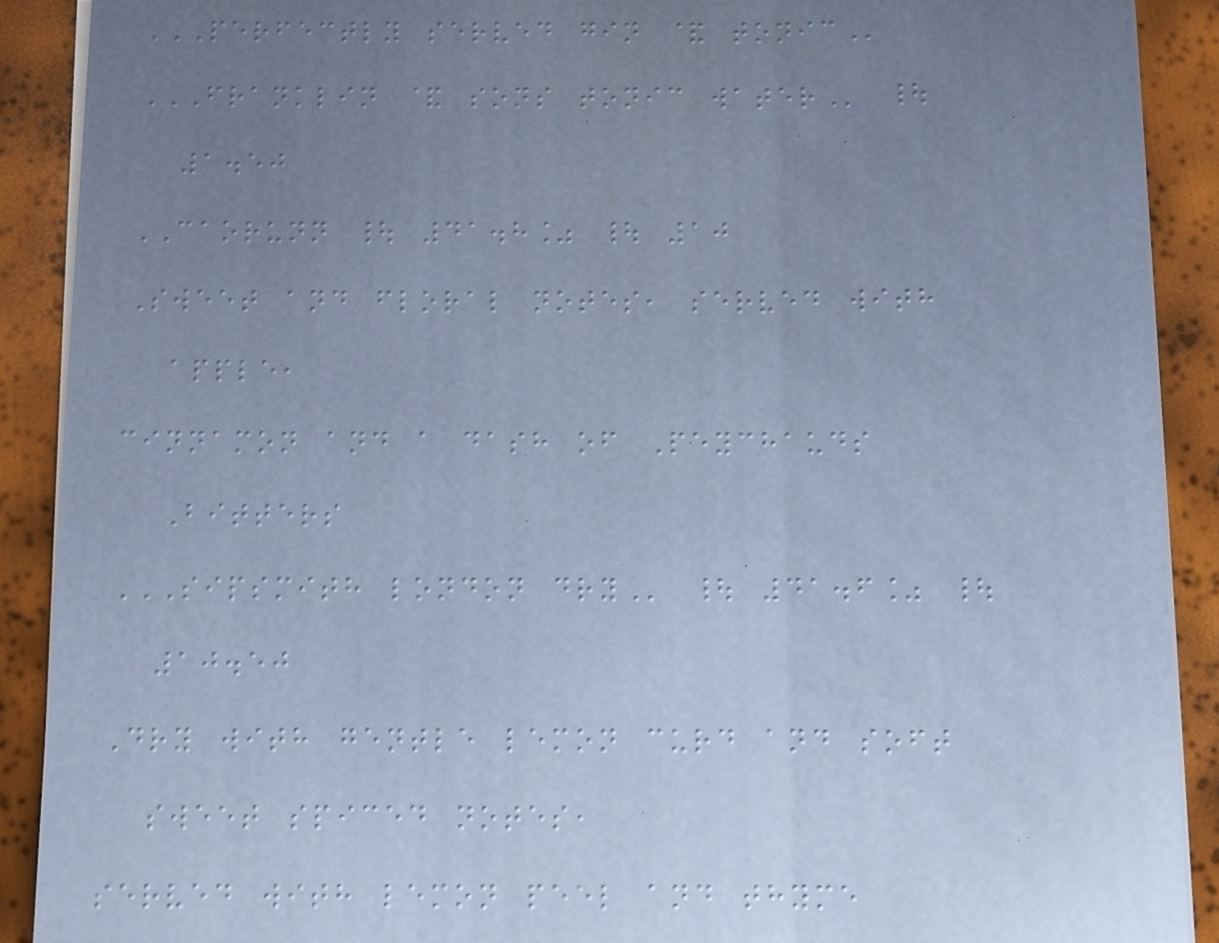PERFECTLY SERVED GIN & TONIC
FRANKLIN & SONS TONIC WATER |
1.50
CAORUNN | 41.8% | 10
Sweet and floral notes, served with
apple,
cinnamon and a dash of Peychauds
Bitters
SIPSMITH LONDON DRY | 41.6% |
10.50
Dry with gentle lemon curd and soft
sweet spiced notes,
served with lemon peel and thyme
